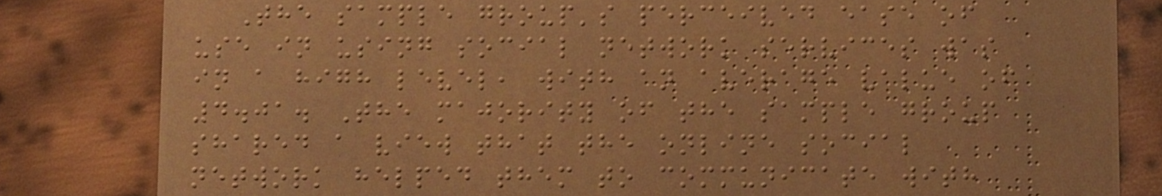The sample group's perceived ease of
use in using social network services was
in a high level, with an average value of
4.01. The majority of the sample group
shared a view that the online social
network helped them to communicate with
